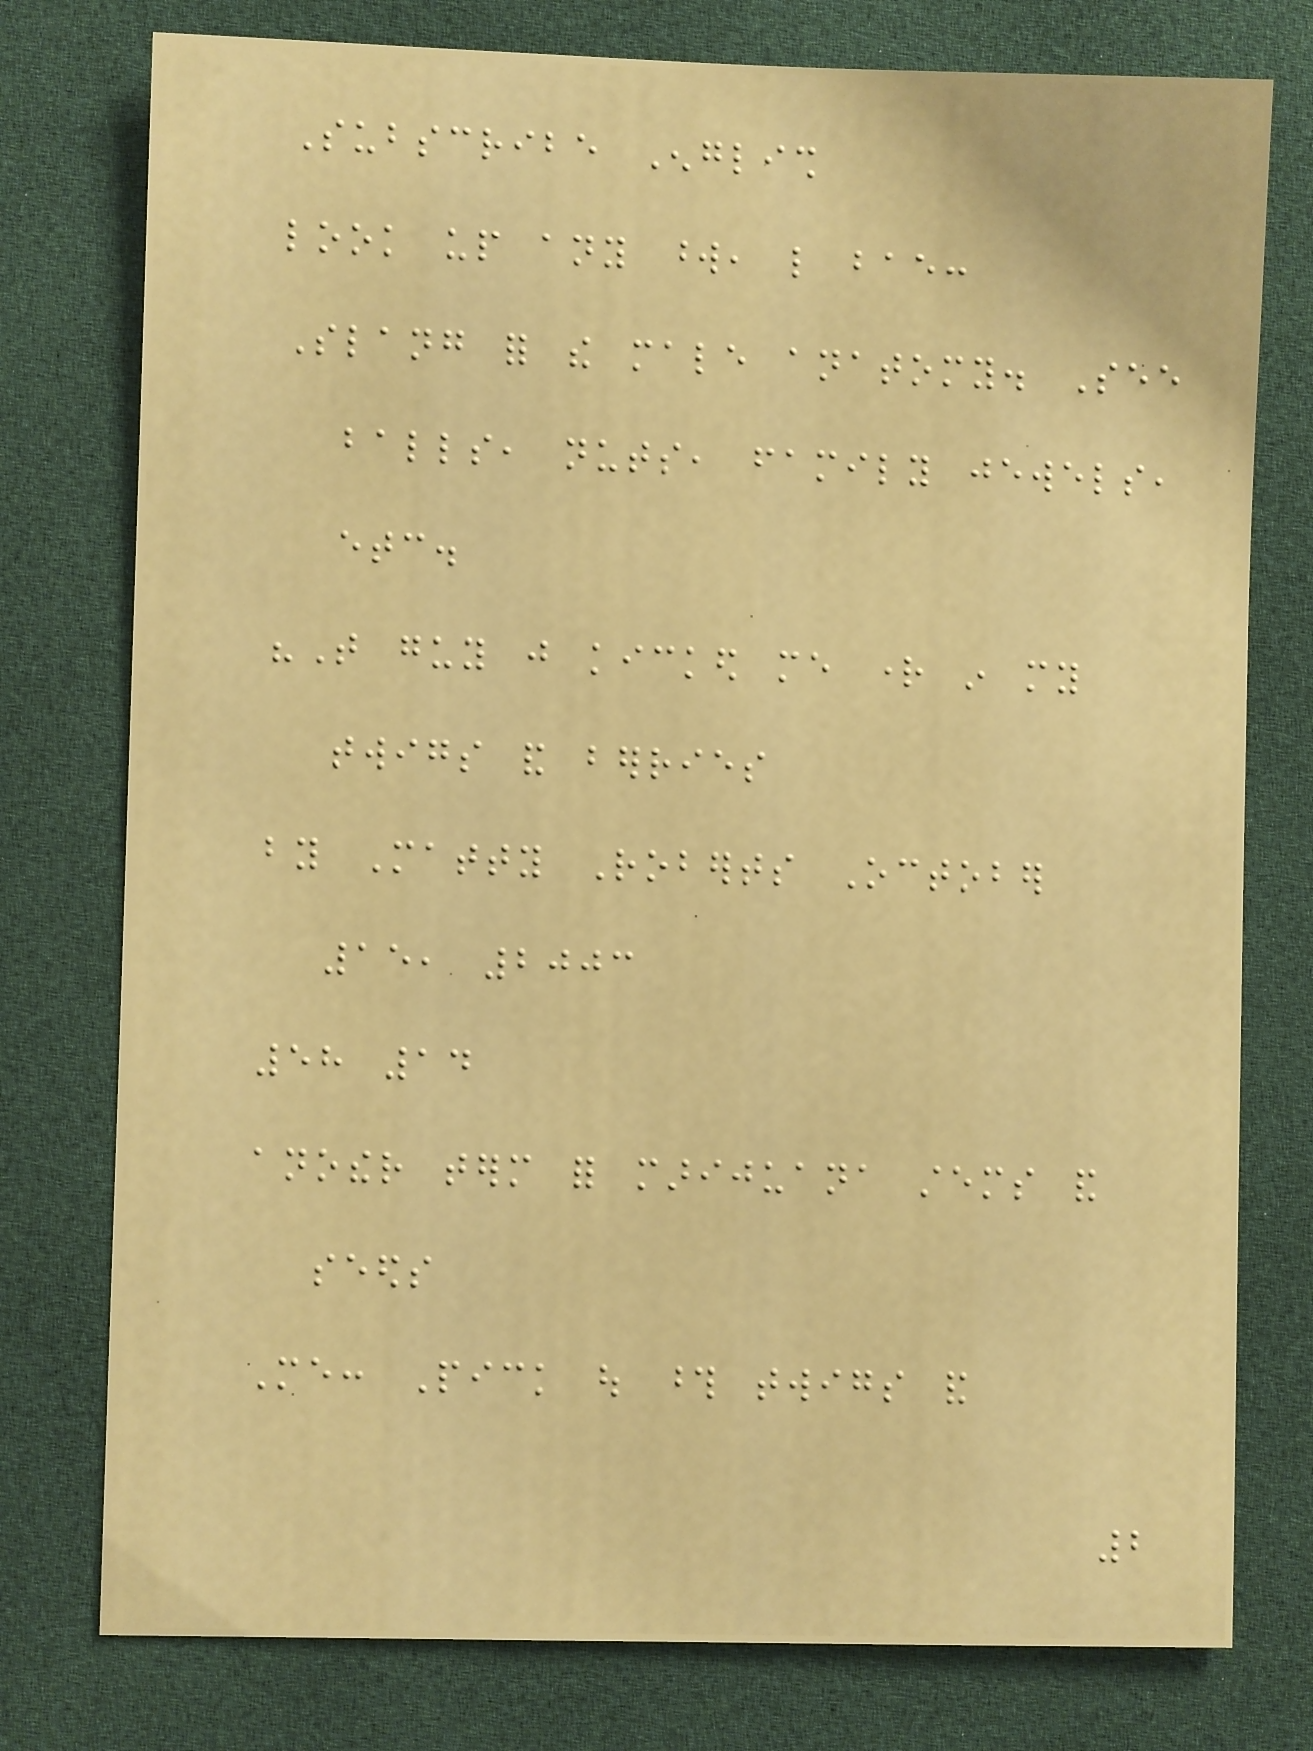Subscribe English
look up any word, like bae:
Slang for the male anatomy. See
balls, nuts, family jewels,
etc.
"That guy just kicked me right in my
twigs and berries
by Matty Roberts October
15, 2003
58 14
another term for marijuana stems and
seeds
Me: Pick out those twigs and
2
